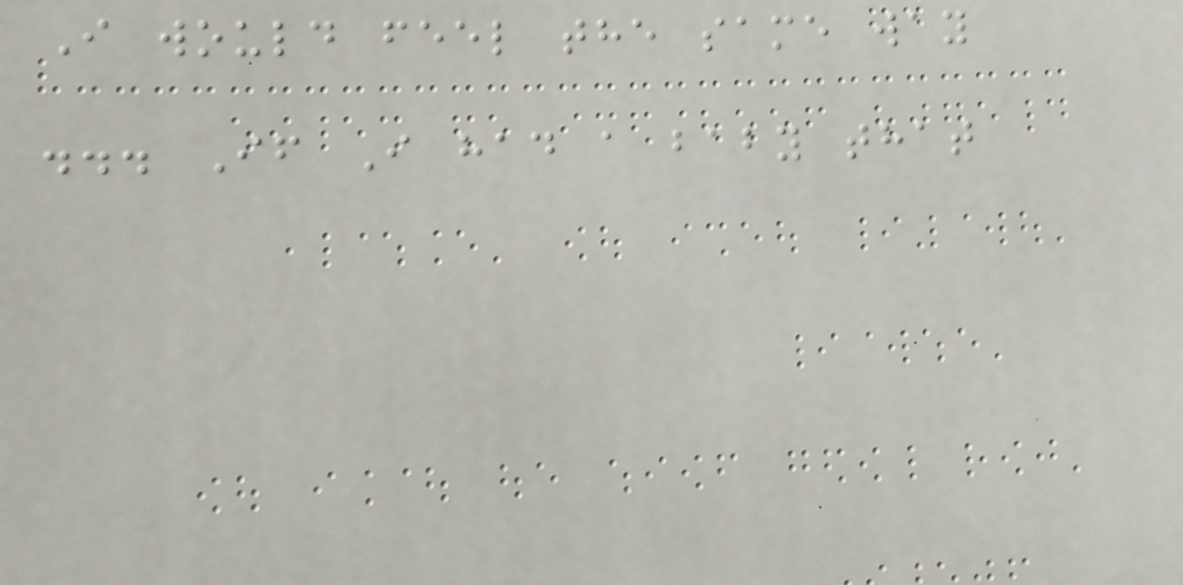I would feel the same way
... If I had a baby that
